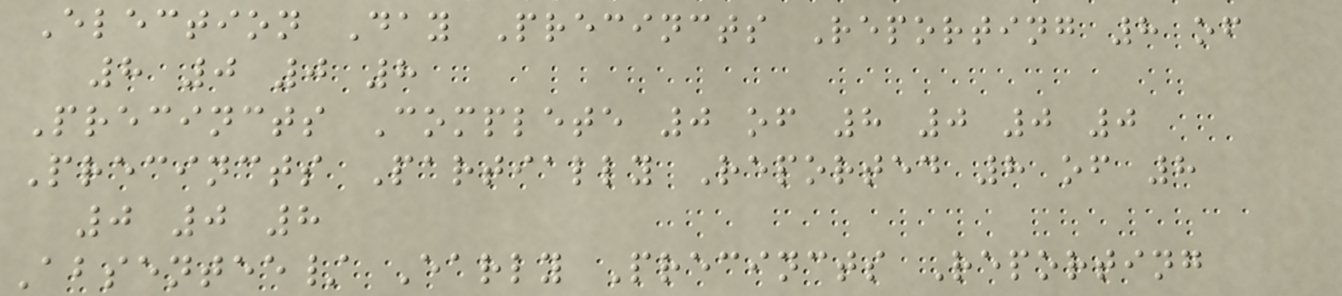Election Day Precincts Reporting 8 of
8 0 0 8
Precincts Complete 0 of 8 0 0 0
Precincts Partially Reported 8 of 8
0 0 8
Absentee/ Early Precincts Reporting
